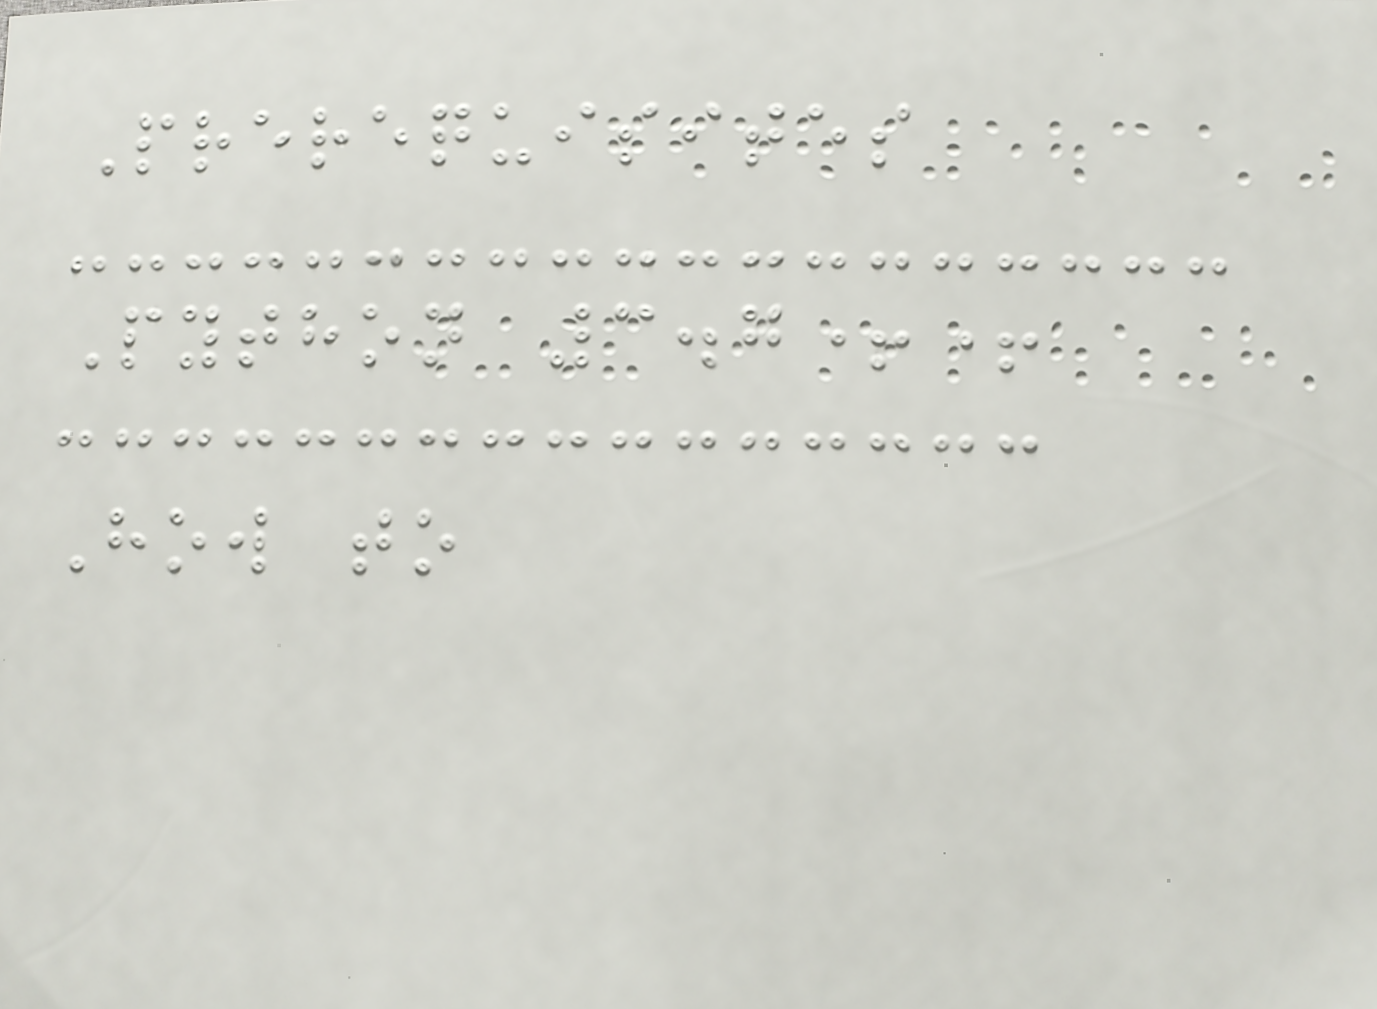Prerequisites
Python 3.7++
How to
